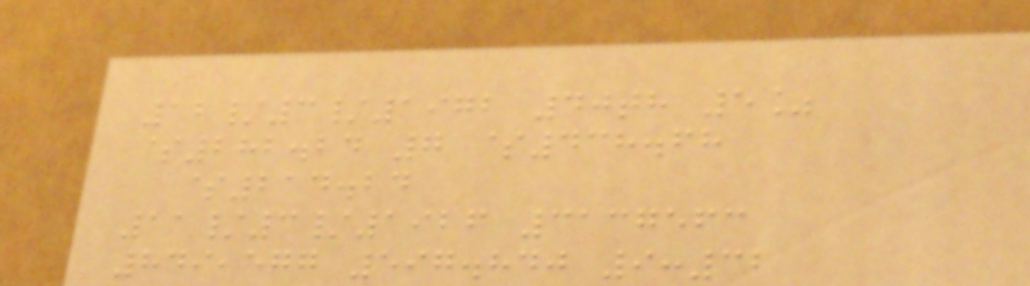12/3/1972 40th 5%
$282.24 7 $438.68
$214.24
11/3/1926 3137563
849,577 597.840 9:32
